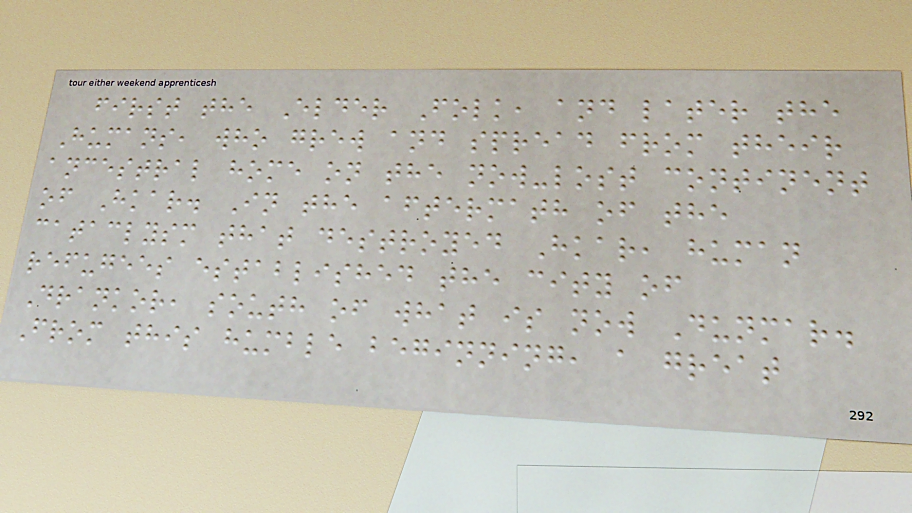first the Elder Folk, and later the
Humans, who grew and spread from their
ancestral home on the now-lost continent
of Hkar. In the aftermath of the
cataclysm that destroyed Hkar, human
refugees established the city of
Drankor, south of what is now Dunmar.
From this humble beginning, a great
